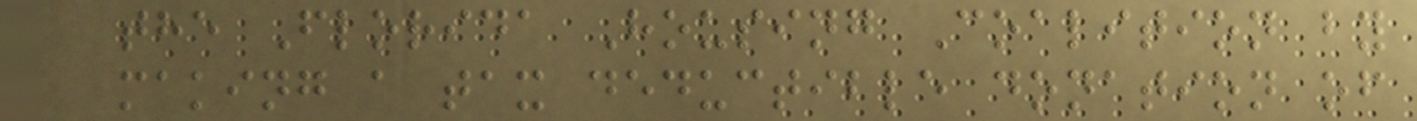the Florida Housing Coalition by
making a tax deductible donation of
